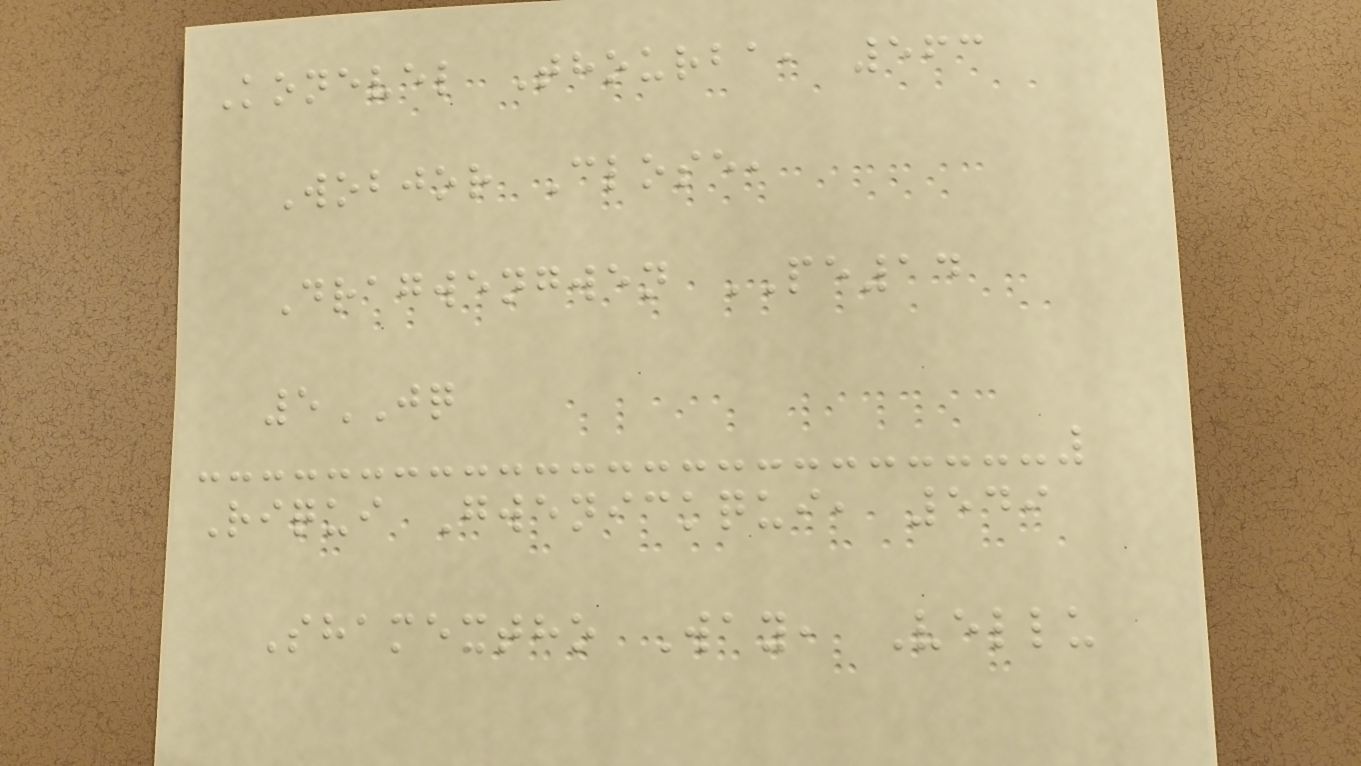Konevel Thourba, 563
Wobjor Close,
Dragwengwen PE14
5JQ
Riqui Gwenickqui, 549
Shamextho Way, Vellu
